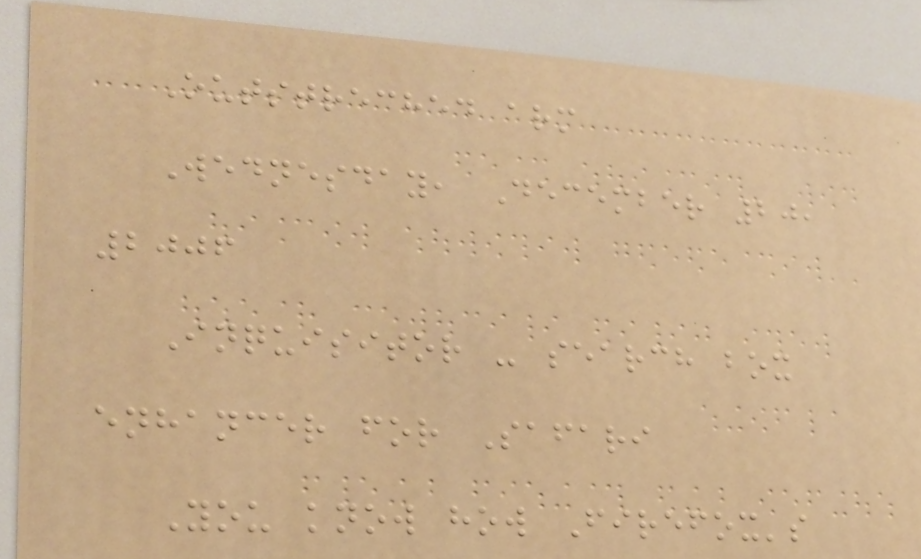Outstreched arm
Wednesday, December 20,
2006
Inquisitor - search box
enhancer for Safari
You know how Firefox's
